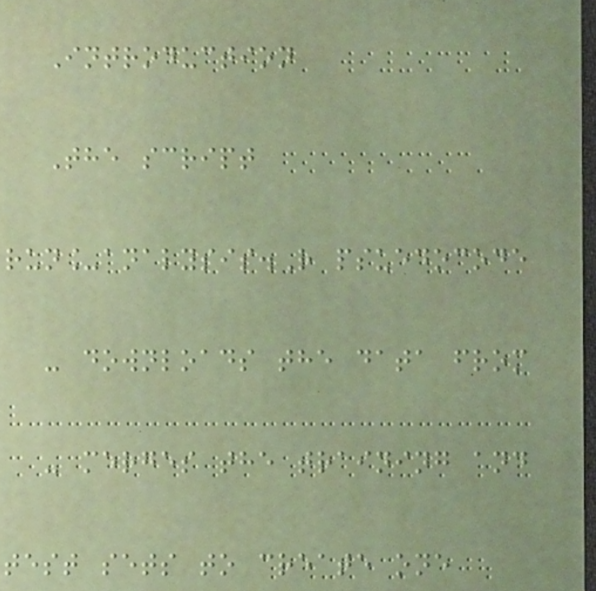Introduction
The script
run_analysis.R psuedocode
- downloads the data from
- merges the training and
test sets to create one
